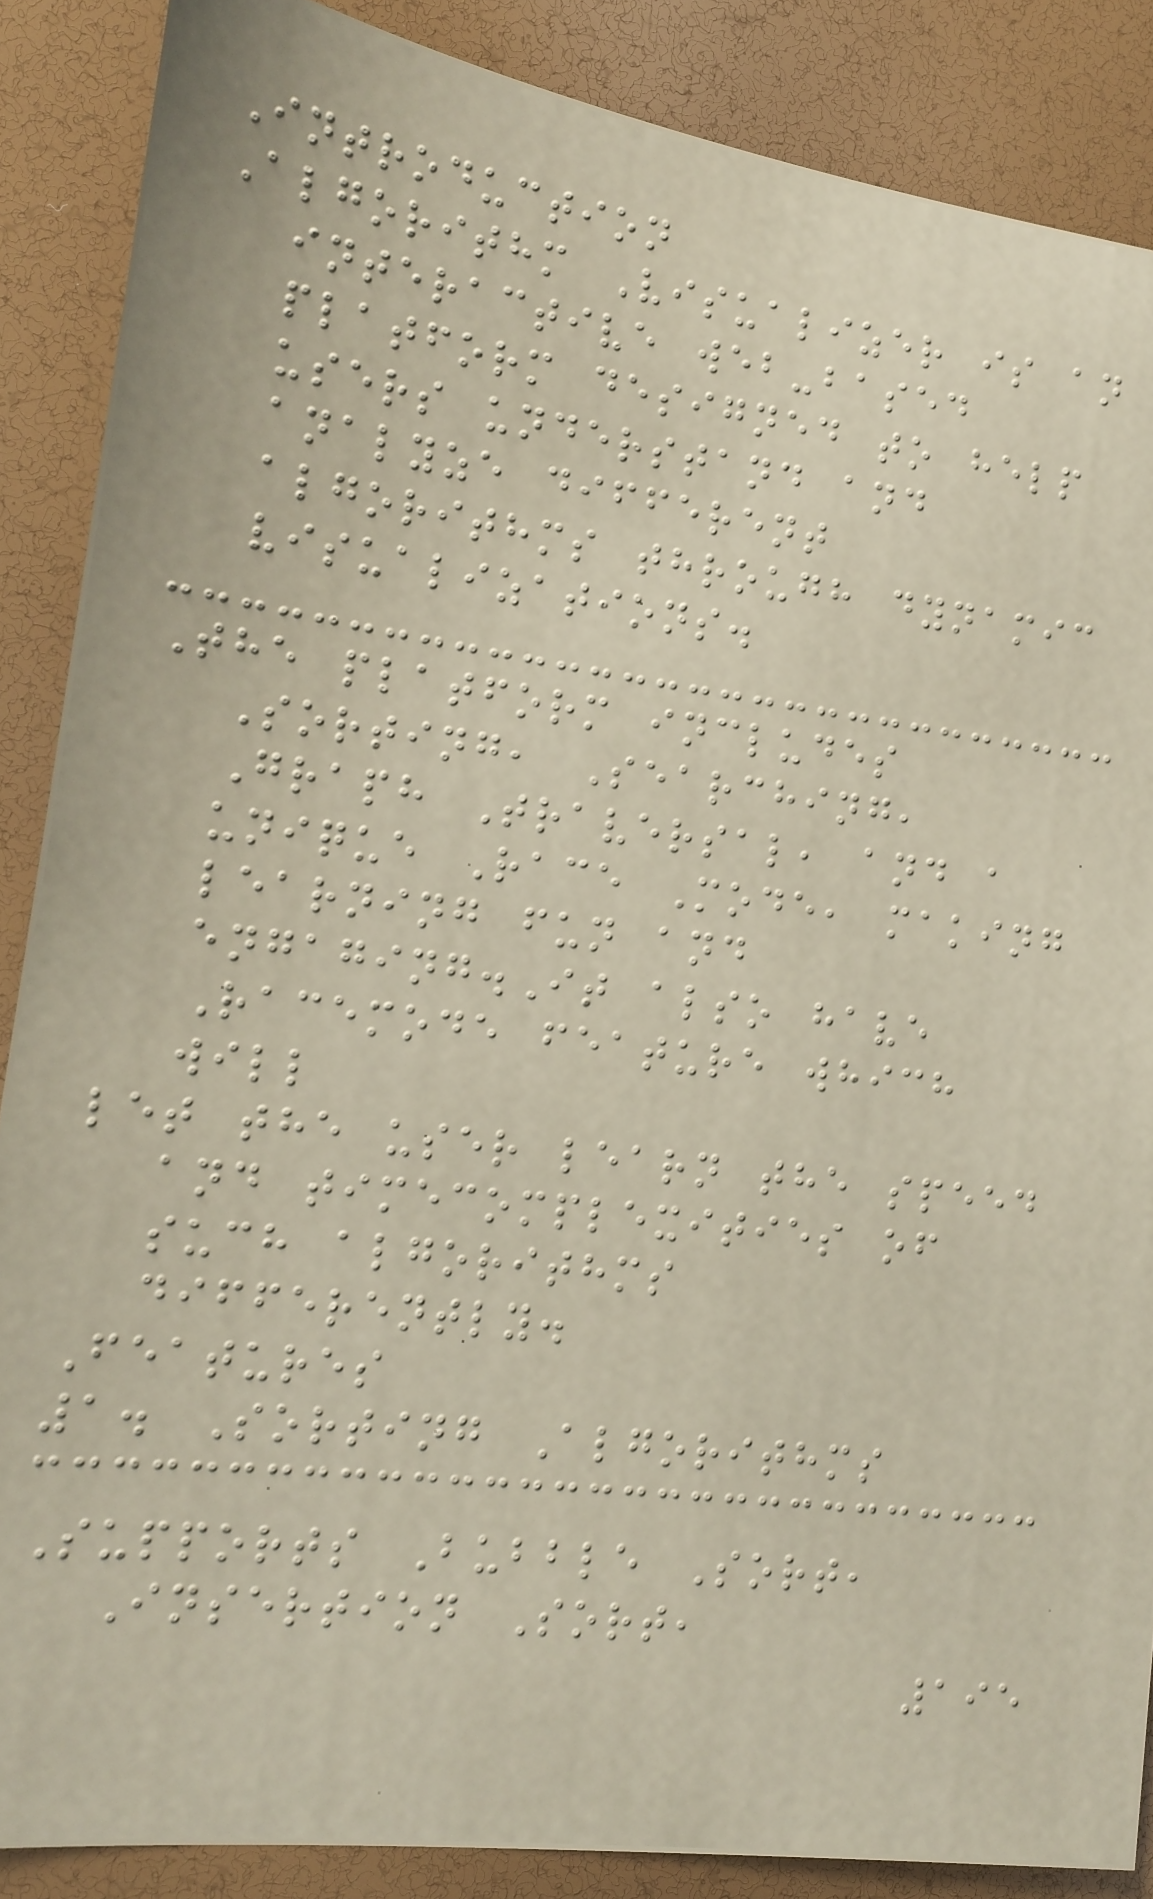Introduction
Algorithm Visualizer is an
interactive web-based
platform designed to help
users understand and
analyze different
algorithms through dynamic
visualizations.
The platform includes
Sorting, Searching,
Graph Traversal, and a
unique Race Mode, making
learning fun and
engaging.It also have
Racemode feature which
will
let the user learn the speed
and timecomplexities of
such algorithms
differently.
Features
1. Sorting Algorithms
Supports Bubble Sort,
Insertion Sort,
195
